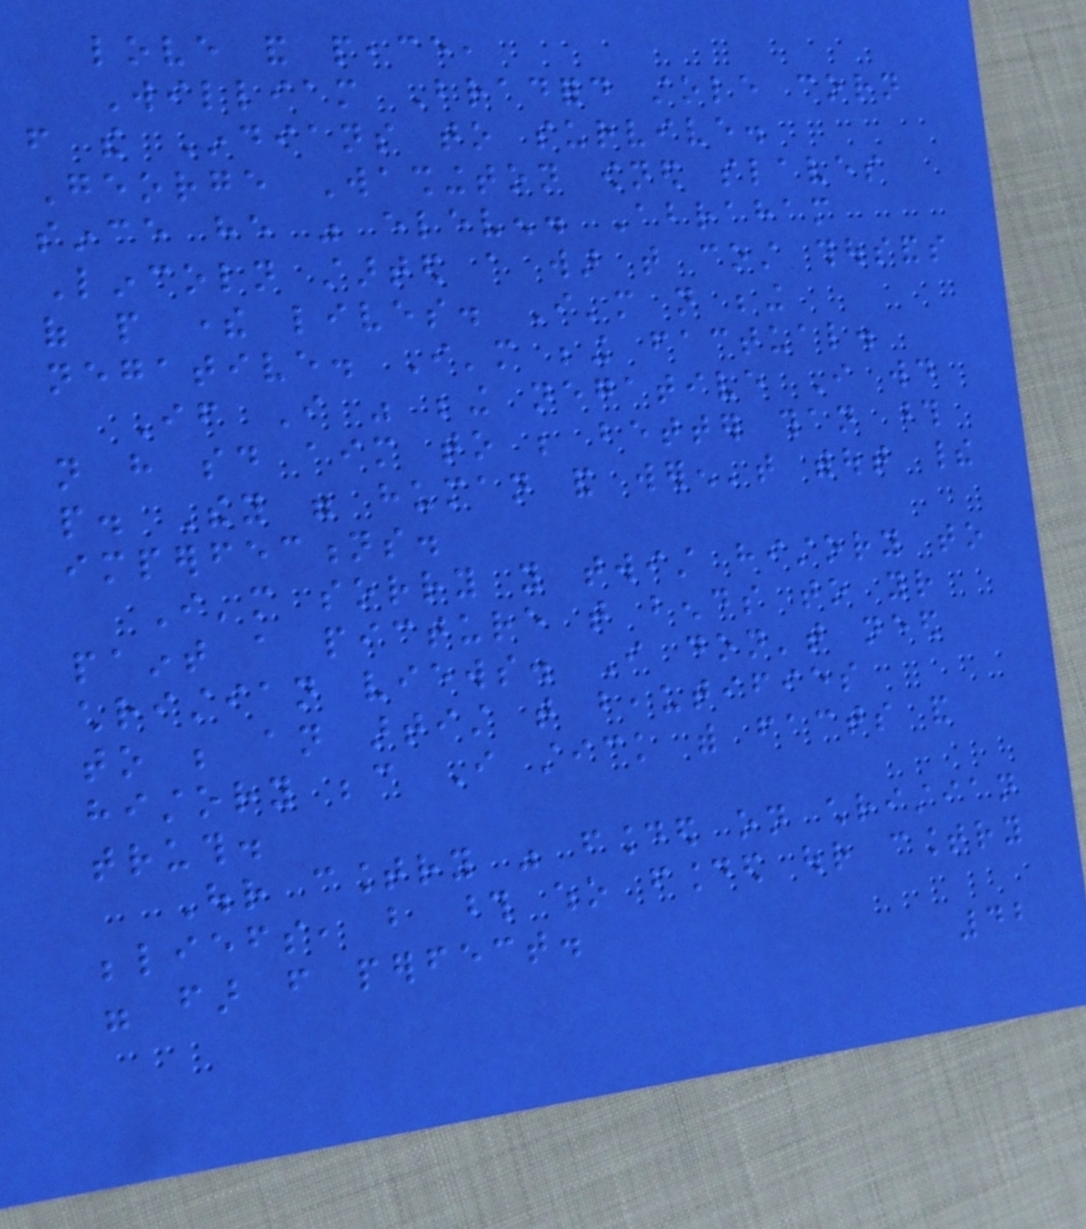love and peace,
William Bradford stole corn
from the Indians to survive.
George Washington owned slaves
since he was eleven. Abraham
Lincoln started a war that cost thousands
of people there lives. I'm not being
negative. I'm being factual.
If I was being negative I would
not have said aim to be better than those
people. They were human and weren't without their
imperfections.
I'm sorry you twist history to
paint a picture that bends to your
christian views. I don't need
to be an artist that beautifies
history because I stick with facts and
truth.
Our country was founded on christian
beliefs, but those who founded our country
were far from perfect.
42
